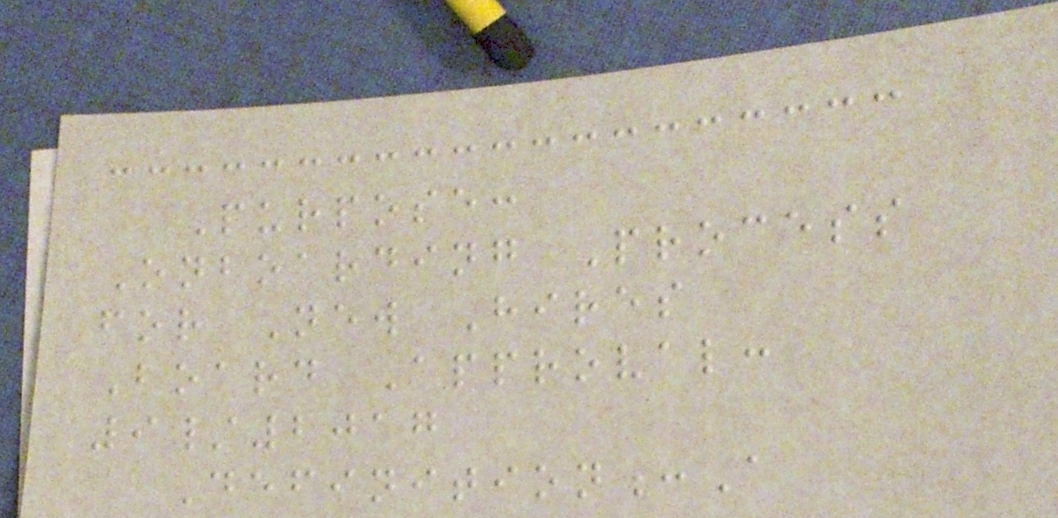Purpose:
Onboarding Process
for New Hires
Board Approval:
9/2017
Definition:A
